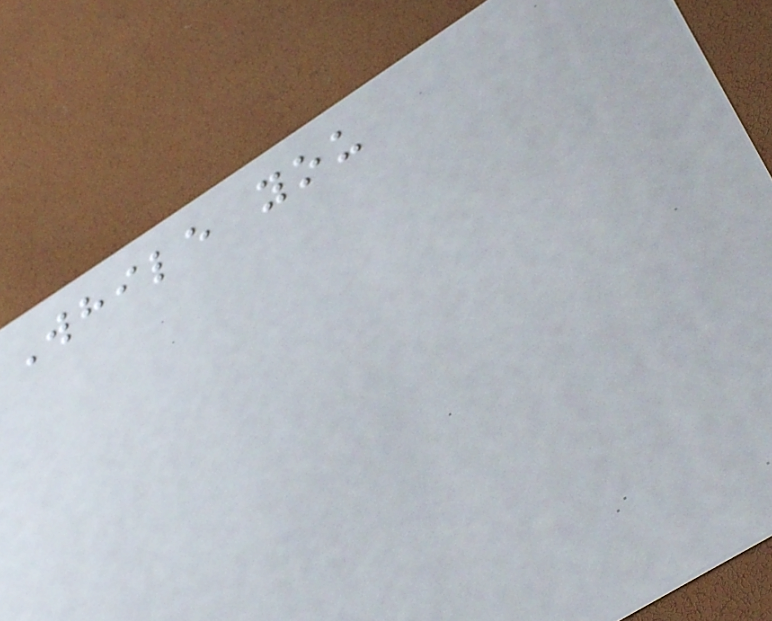While you
